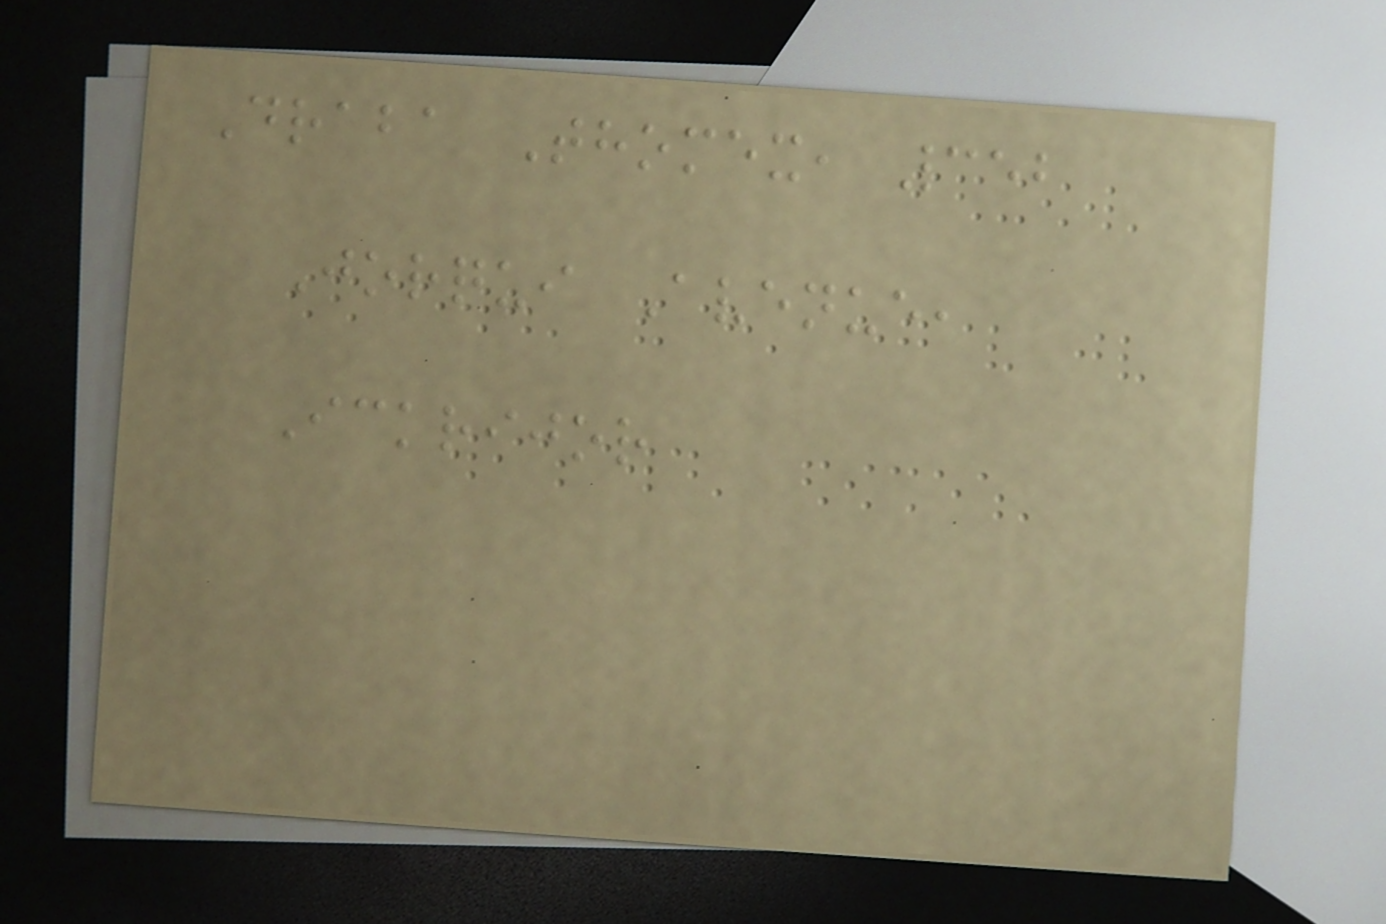Draba Thomex, 352
Jorqui Avenue,
Ickrijor
